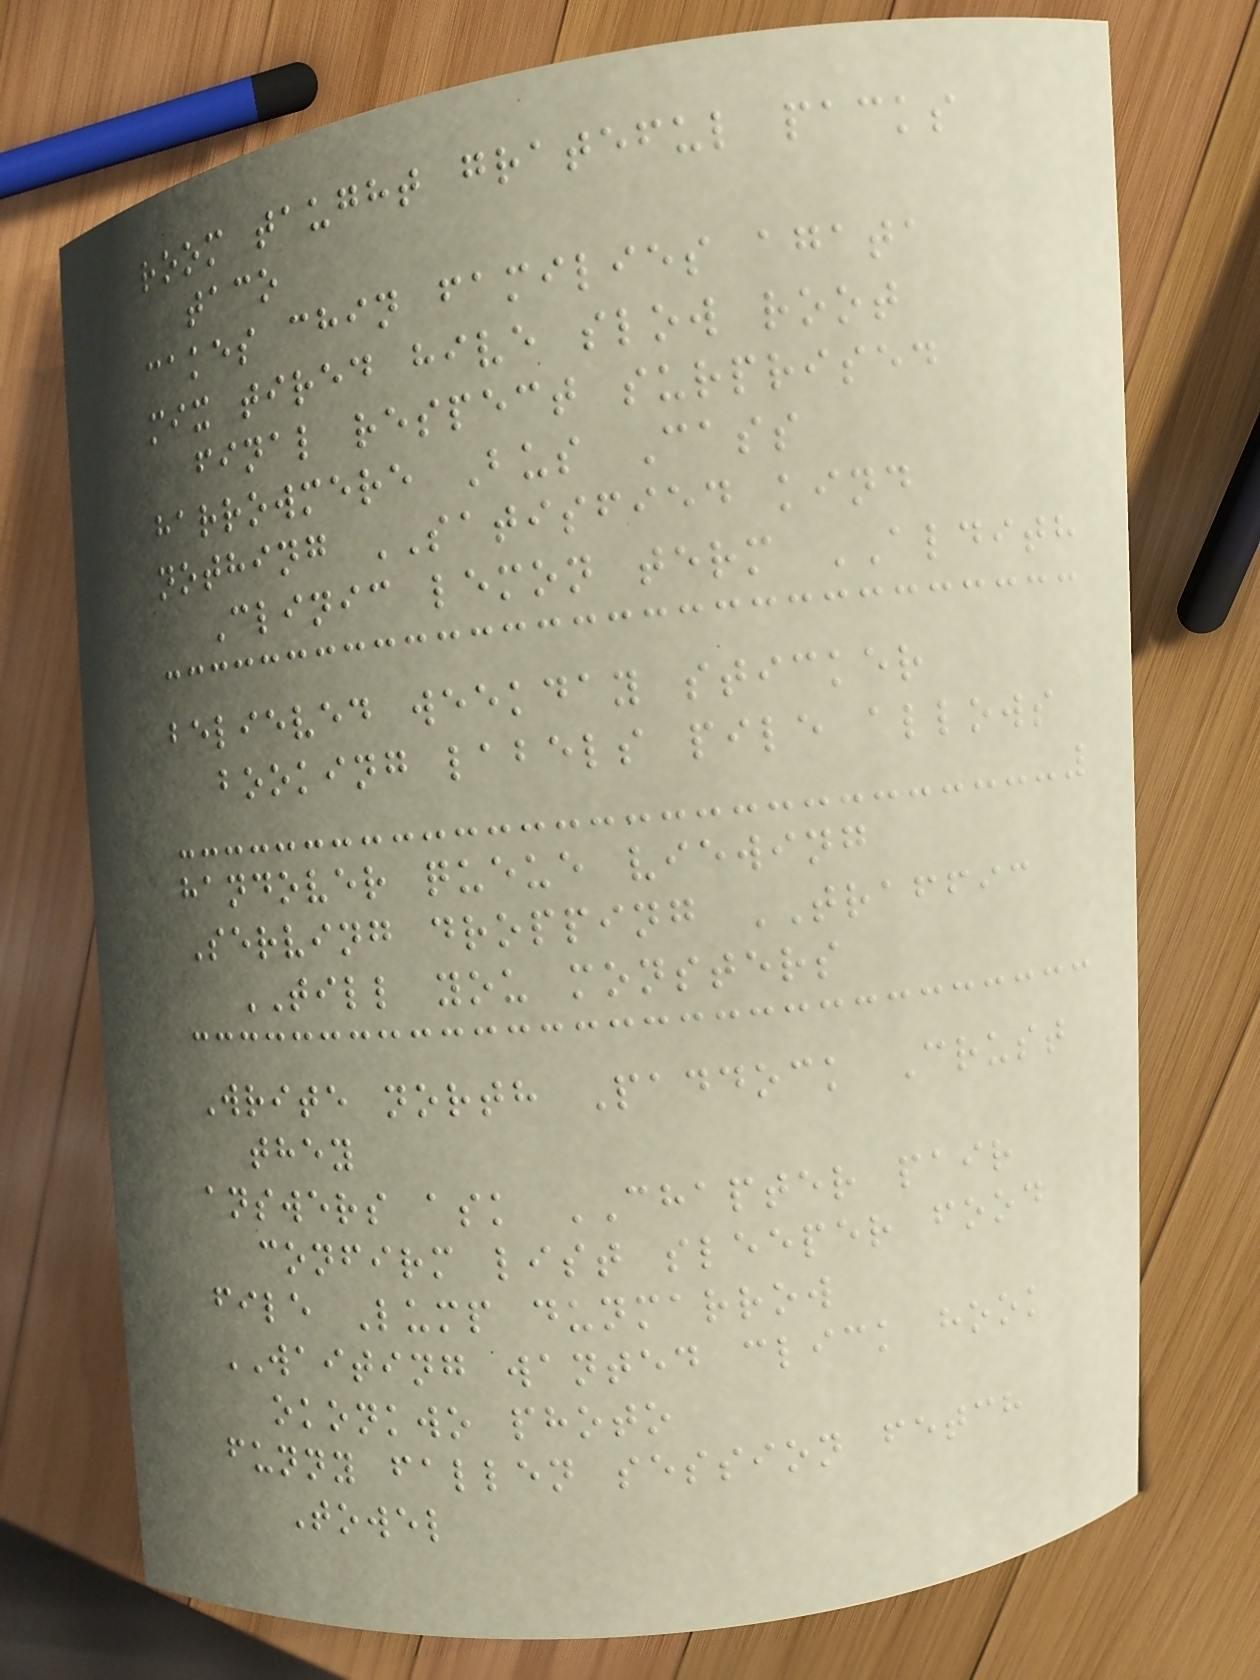room taught grateful packs
taco
cakes chin families agata
mix tired hive slow root
final respect surprised
harrowmere Bus Cass
nothing SATISFIED kind
Clinic lemon term ALDITH
believed weekday sticker
booking labels pile allows
handover queue viewing
Serving dropping TRAFFIC
TILL you monsters
Write north Paddock Crust
they
answers ask CHAPTER pair
confirm list sleeper food
file Lump dunmarrow
WAITING wanted click hook
okonkwo photo
funny fallen session fetch
Towel
